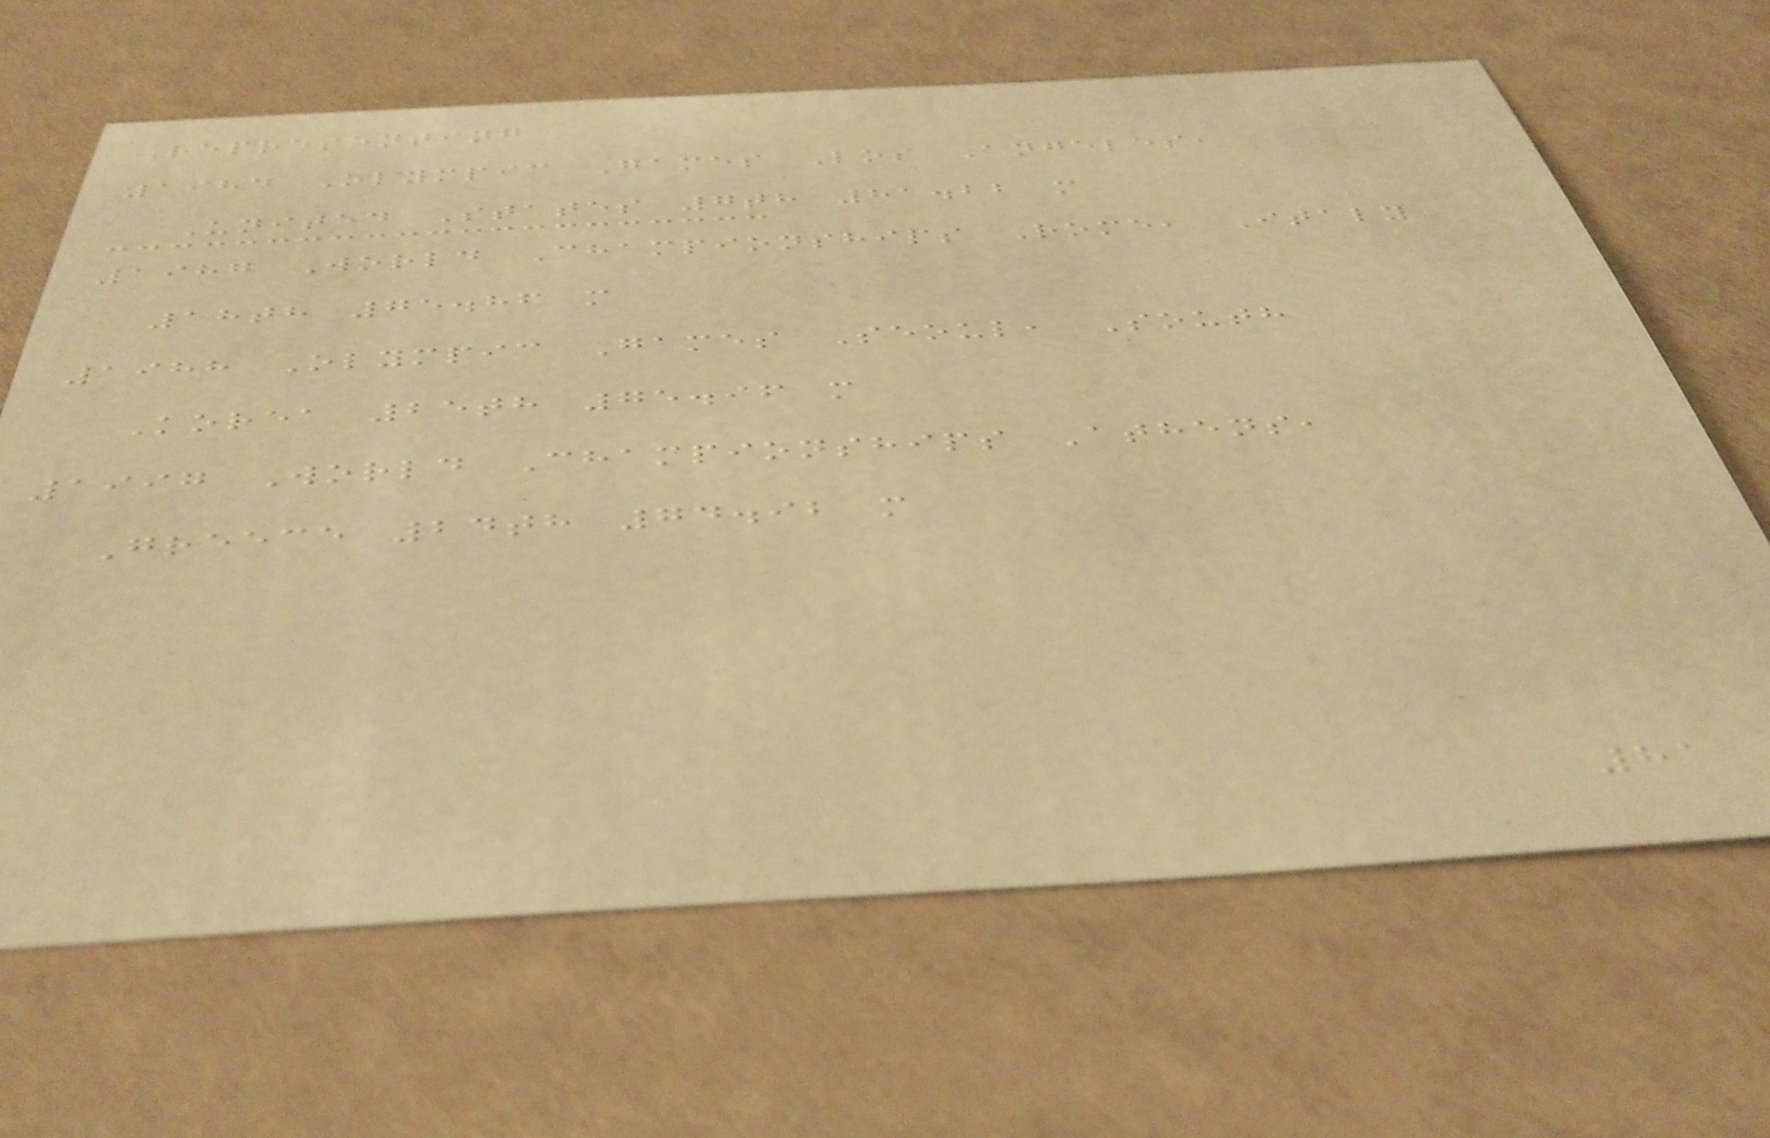Representing
1984 Olympic Games Los Angeles,
United States 7th 81.22 m
1987 World Championships Rome, Italy
18th 75.86 m
1988 Olympic Games Seoul, South
Korea 25th 75.96 m
1997 World Championships Athens,
Greece 24th 74.92 m
81
